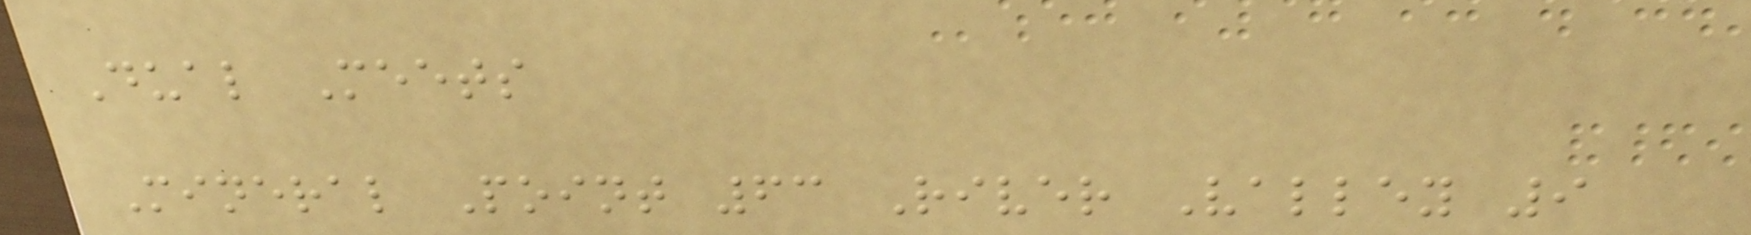Dual Meets
Mineral Point 63 River Valley 9
